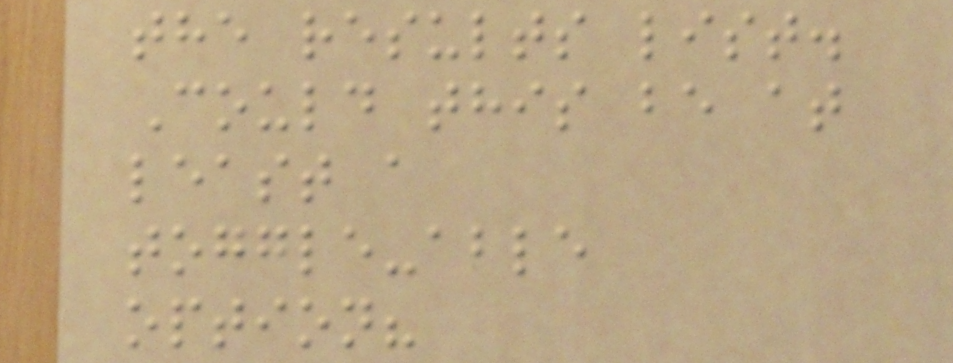the results list.
Could this be at
least a
toggle-able
option?
